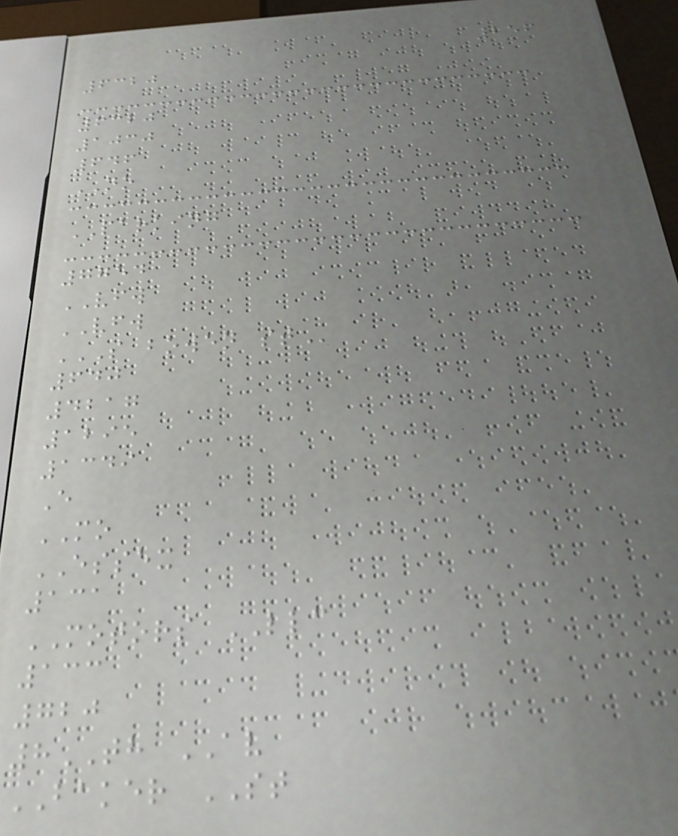256
6320
6320
1030
646
NO
PARKING
7754
VFW
VFW
S BOWEN ST
640
4217
1295
1349
E
MO
ESSEX
131
MOTORS LLC
133
720
8TH AV
BAKER ST
